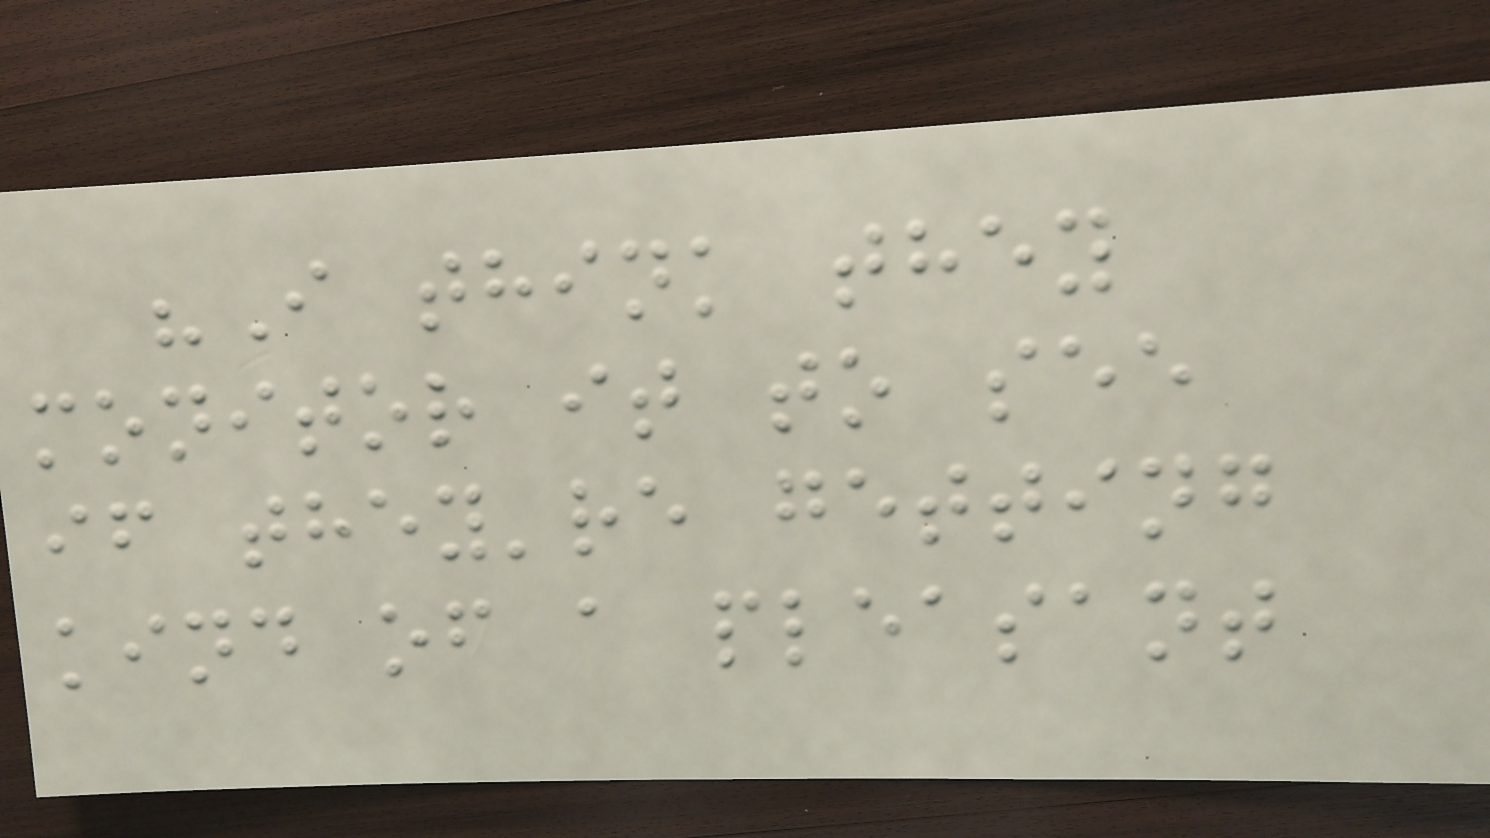"I think they
monitor it to see
if they're getting
kind of a pleasant
